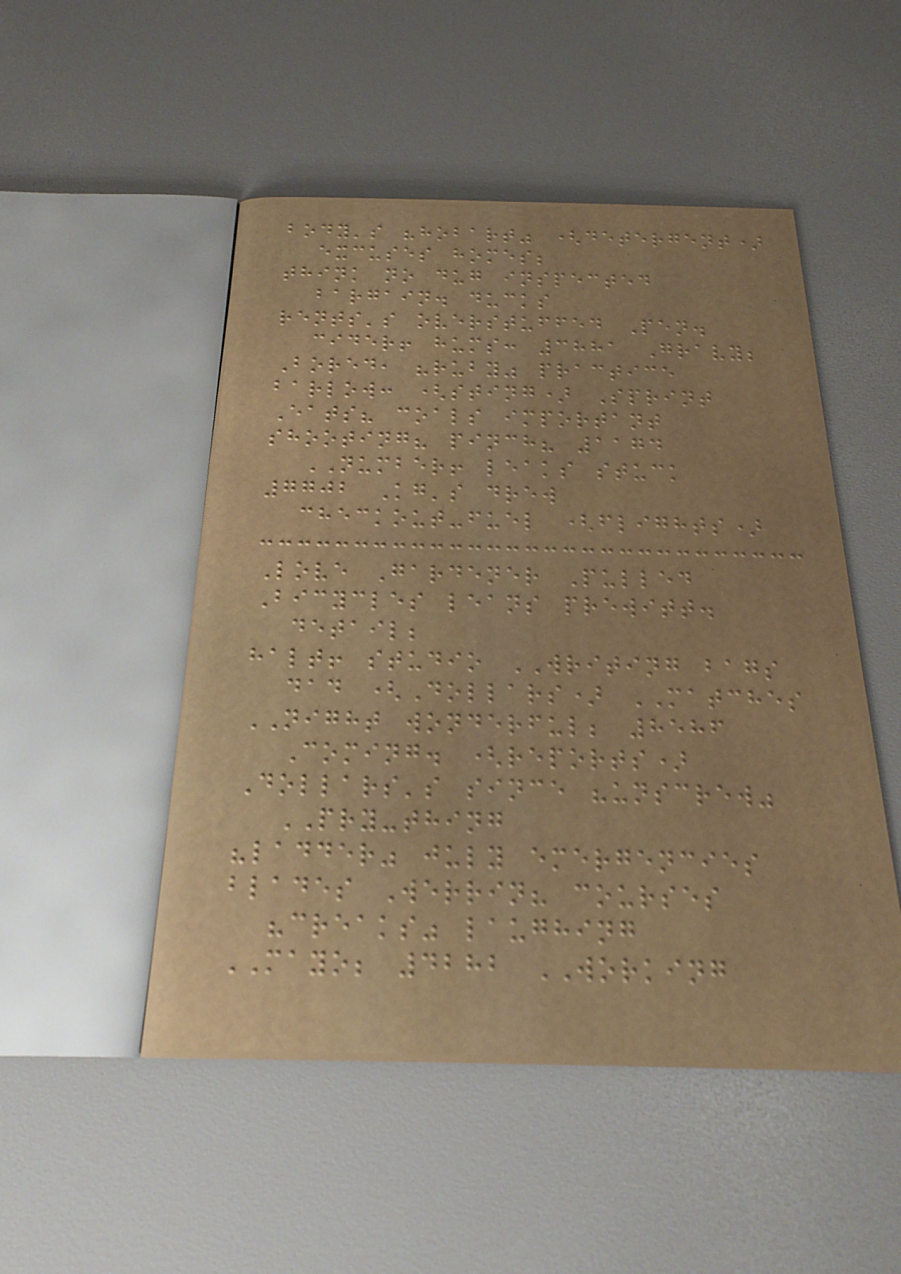body's "hobart" (detergent)
excuses homes;
think no dug inspected
bargain. ducks
rents's overstuffed Pen.
cider! hums: 3881 Gravy;
Bored, "ruby" practice
barlow: (sting) Sprint
Eats? coals important
shooting? pinch? 1174
NUMBER! leaks stuck
7702 Kg's drew
checkout-fuel (flights)
Love Gardener Pulled
Bicycles leans prewitt.
detail;
halt! studio WRITING bags
dad (Dollars) MATCHES
NIGHT wonderful; 8586
Coming. (reports)
Dollars's since "unscrew"
PRY-thing
"ladder" july emergencies
blades Werrin? courses
"creaks" laughing
MAYO; 4282 WORKING
